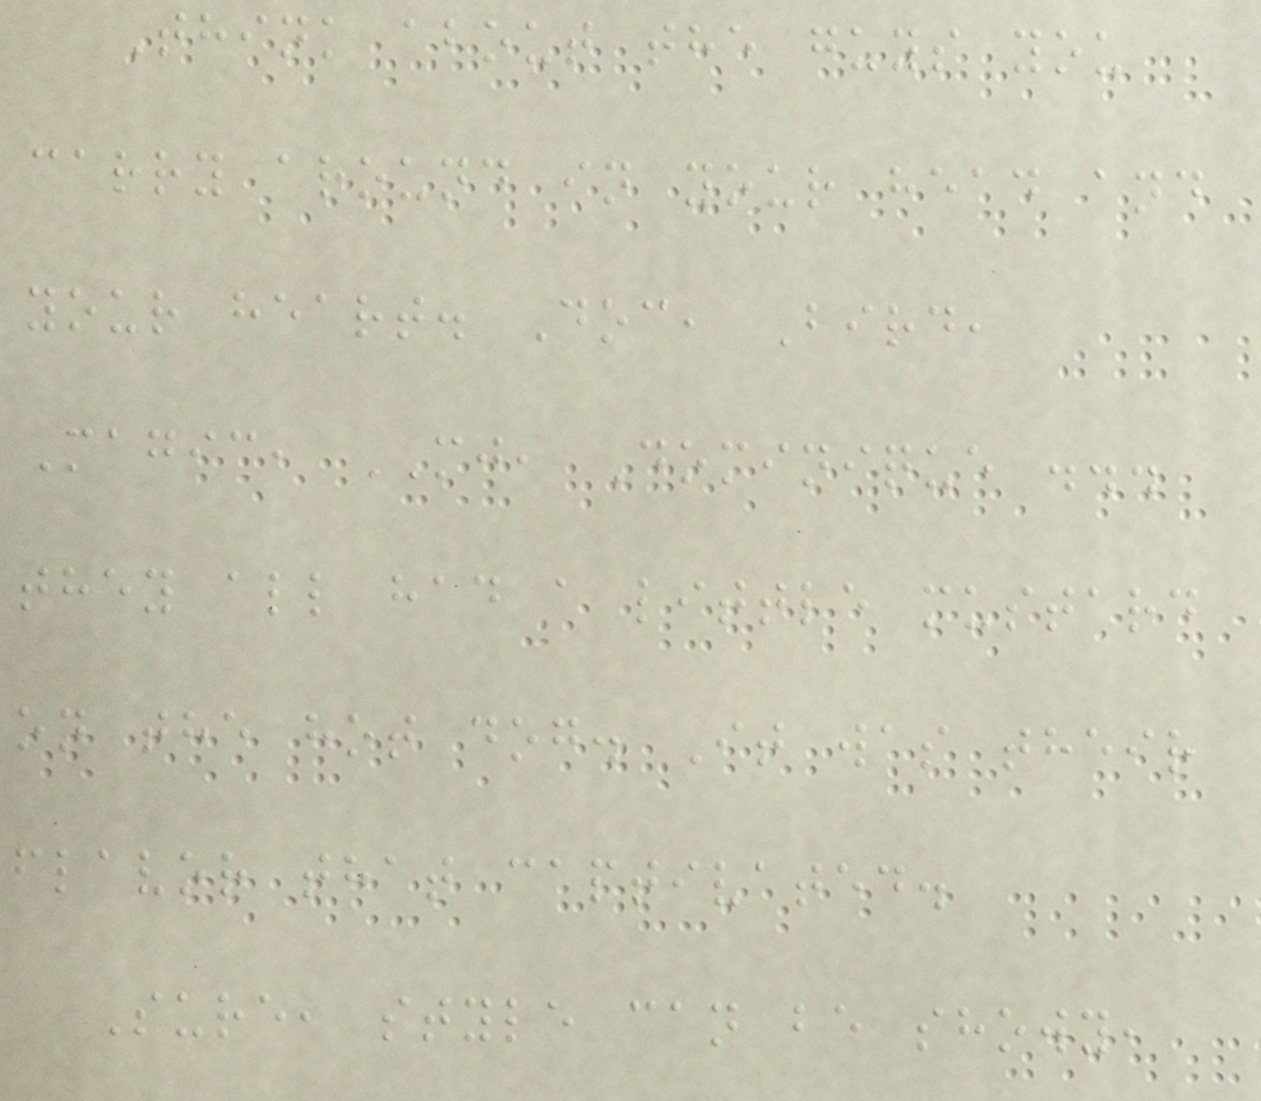Think about the guys you
carry around in your head and
your heart. Doc, Bird,
Magic, MJ, Dominique ...
they all had a little mustard
on the hot dog. It was their
flavor that captivated.
Sure, style can be showy,
